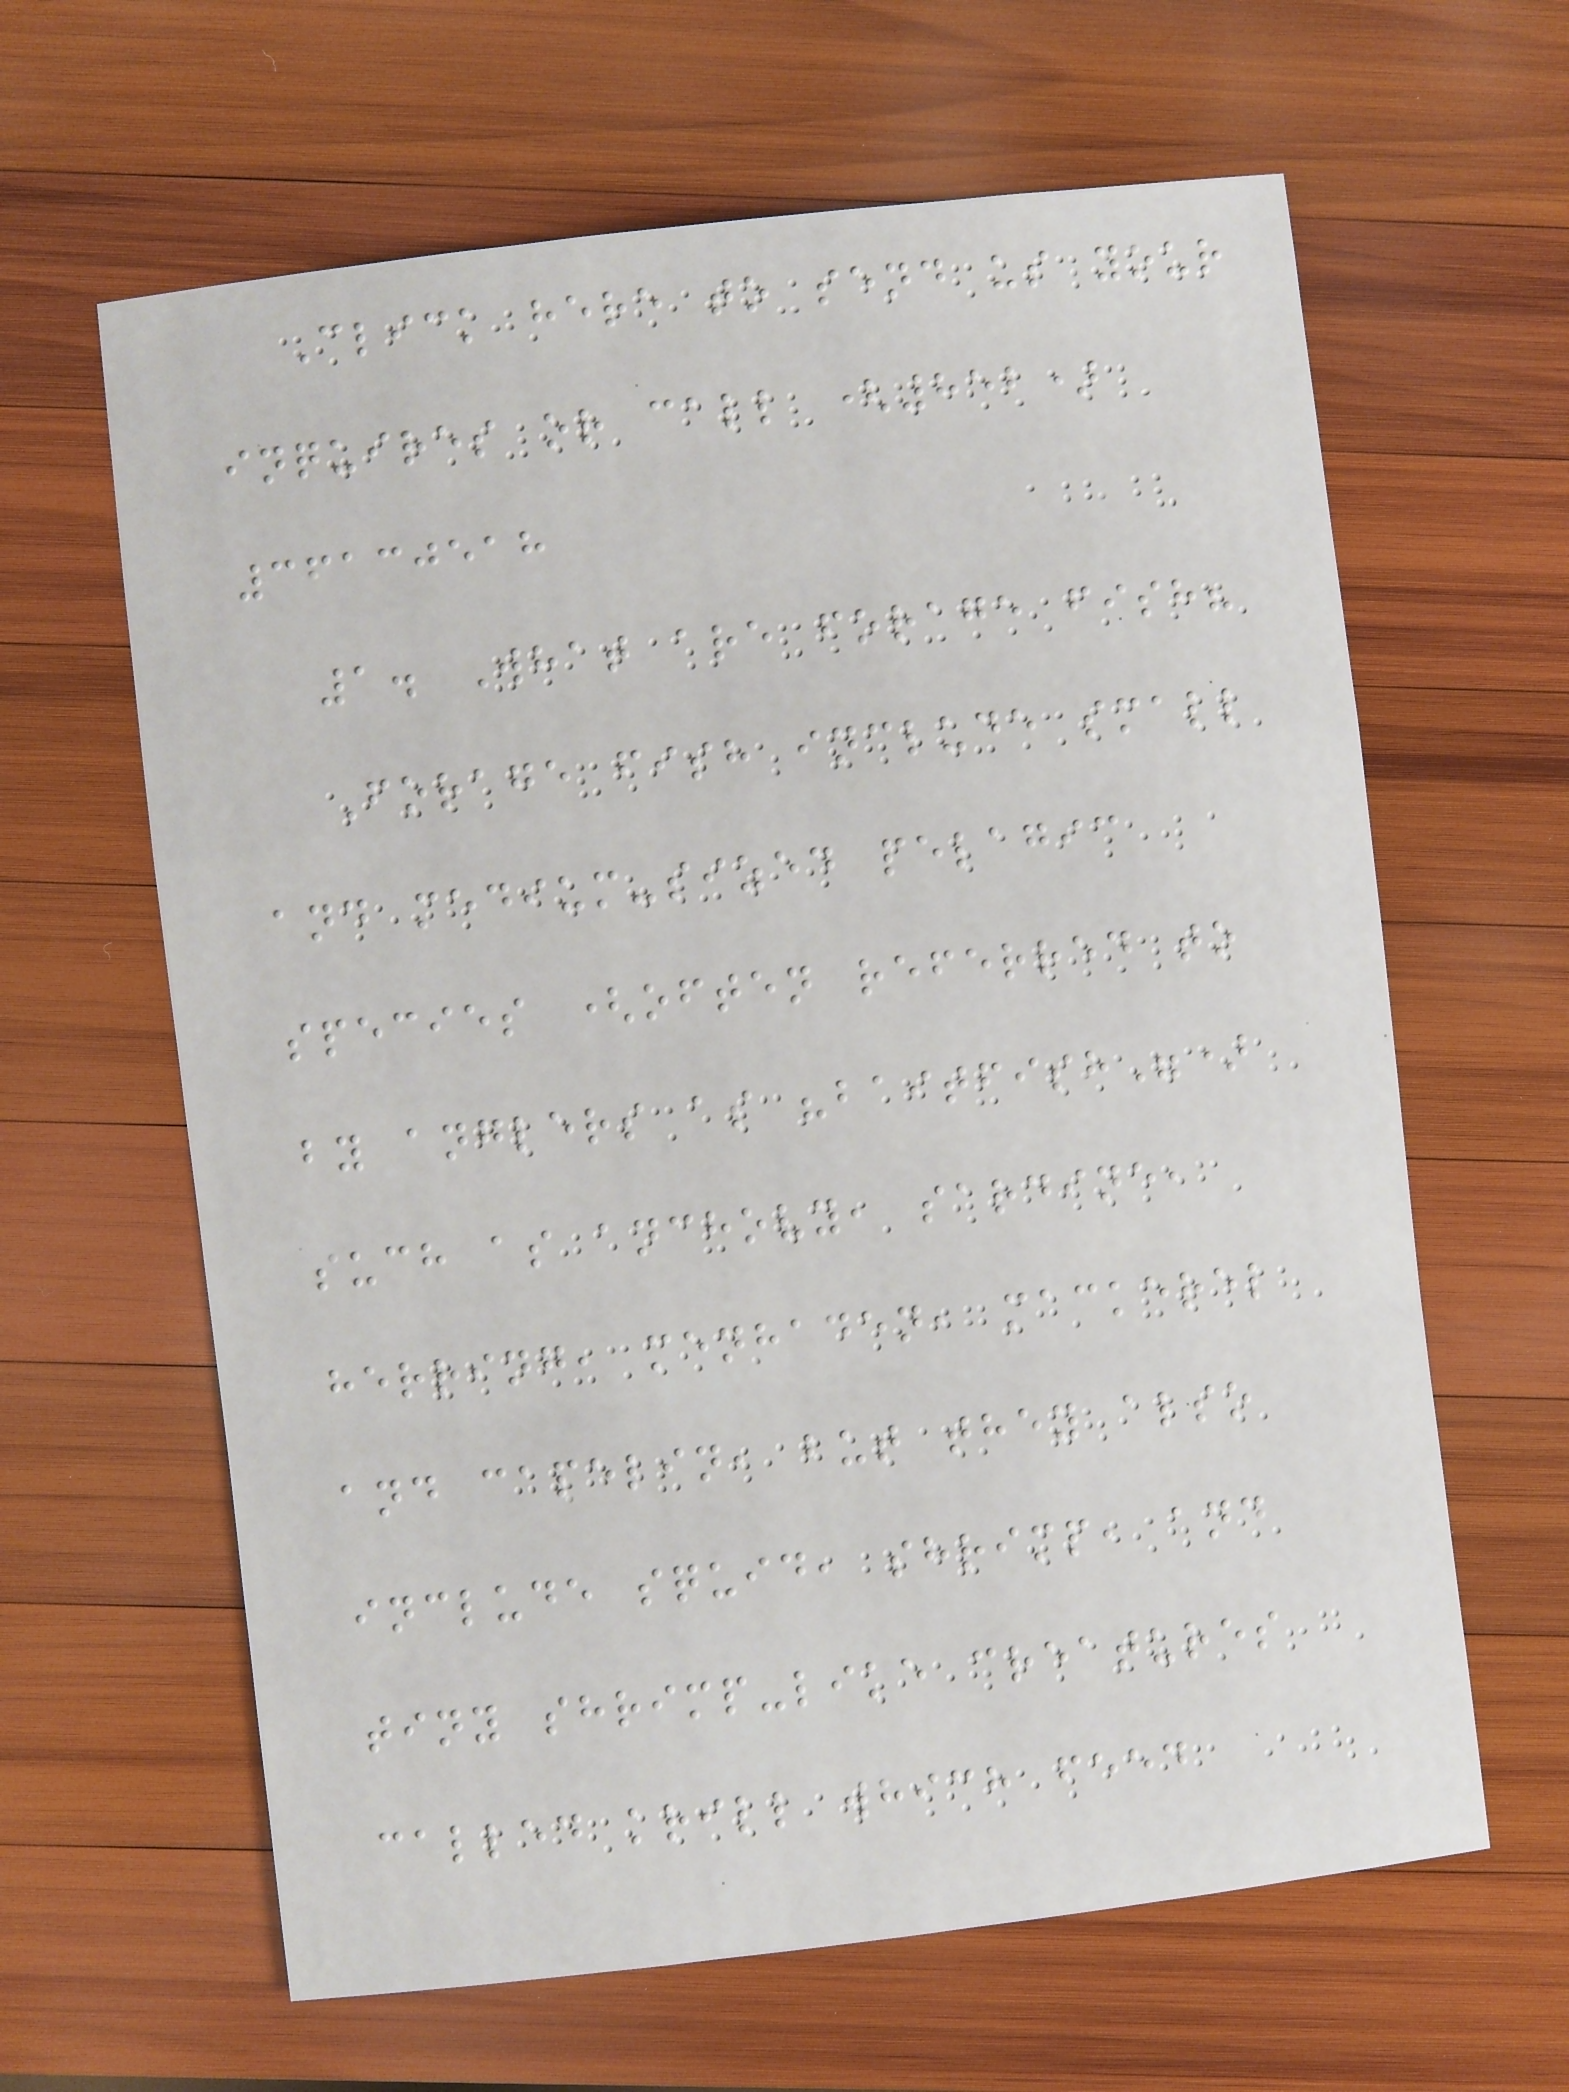Click here to send us your
inquires or call (852)
36130518
1. What are forage fish?
Forage fish include small
and medium-sized pelagic
species (often referred to
by anglers as "baitfish")
such as anchovy, sardine,
herring, menhaden, mackerel
and capelin, but they also
include squid, shrimp, and
tiny shrimp-like creatures
called krill which feed
